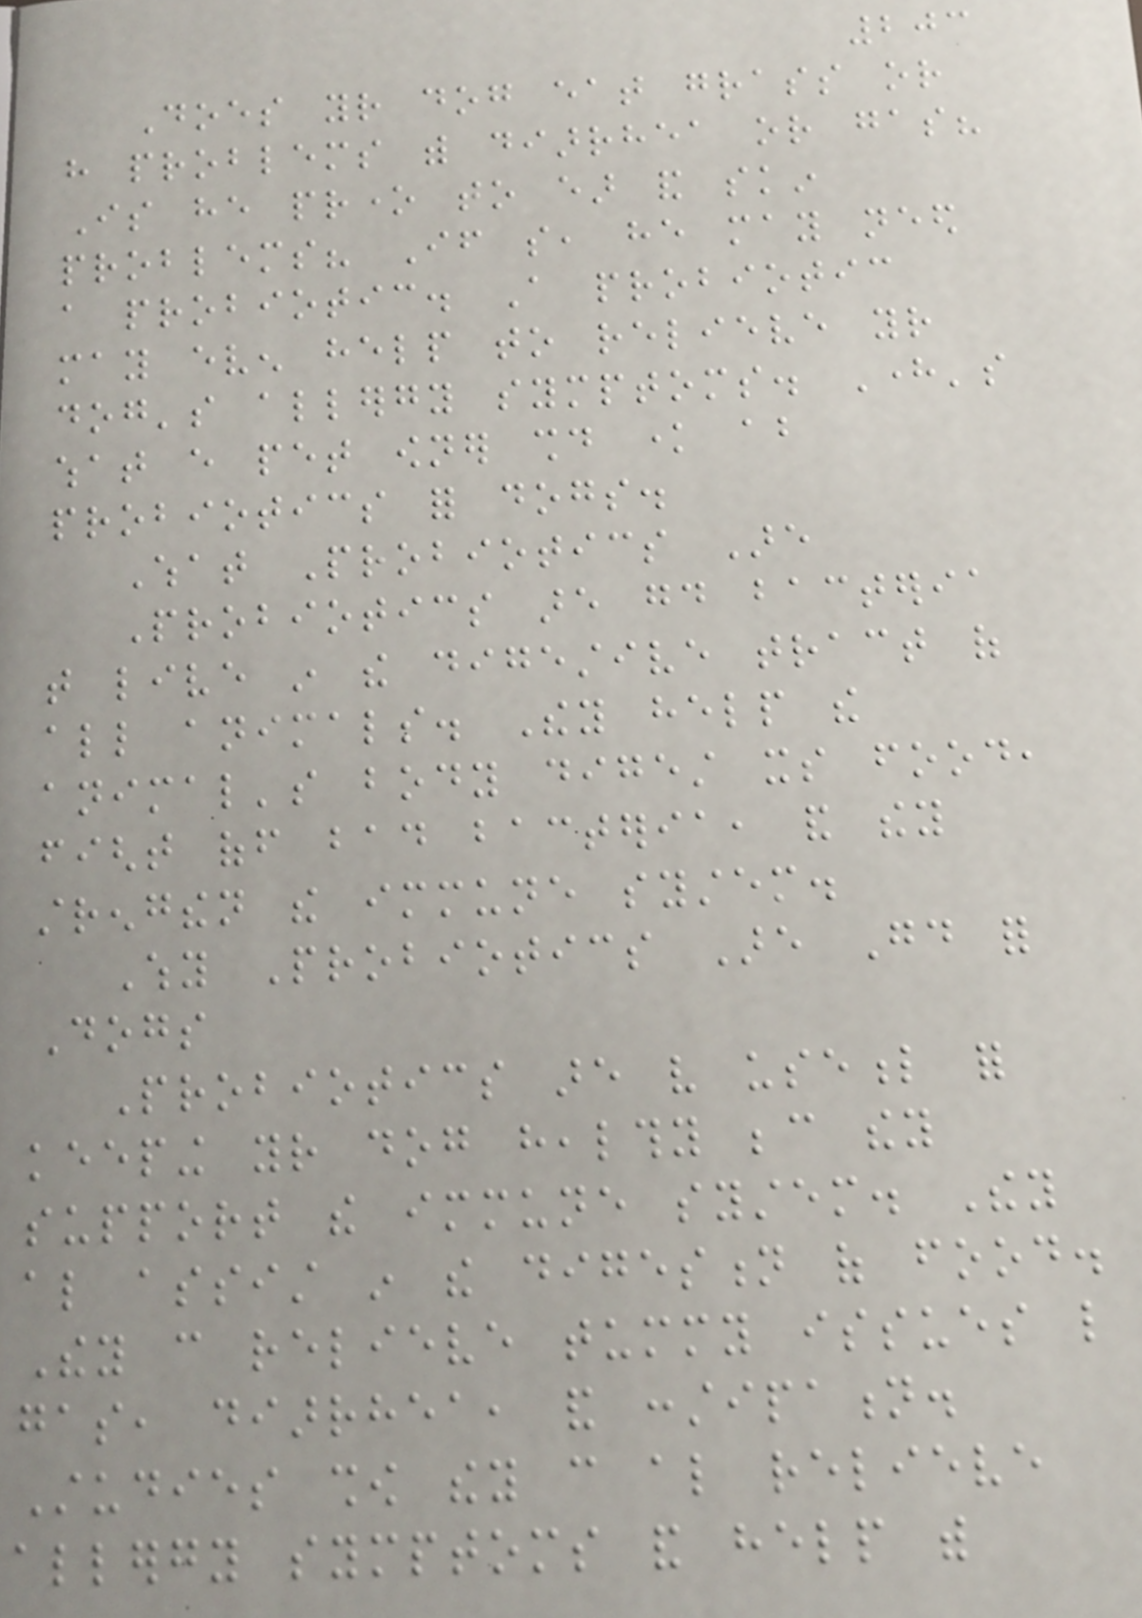203
Does your dog eat grass or
have problems with diarrhea or gas?
Is he prone to ear and skin
problems? If so, he may need
a probiotic. A probiotic
may even help to relieve your
dog's allergy symptoms. Here's
what every pet owner should know about
probiotics for dogs.
What Probiotics Are
Probiotics are good bacteria
that live in the digestive tract of
all animals. They help the
animal's body digest its food,
fight off bad bacteria, and they
strengthen the immune system.
Why Probiotics Are Good for
Dogs
Probiotics are very useful for
keeping your dog healthy because they
support the immune system. They
also assist in the digestion of food.
They can relieve tummy issues like
gas, diarrhea, and constipation.
Studies show they can also relieve
allergy symptoms and help with
